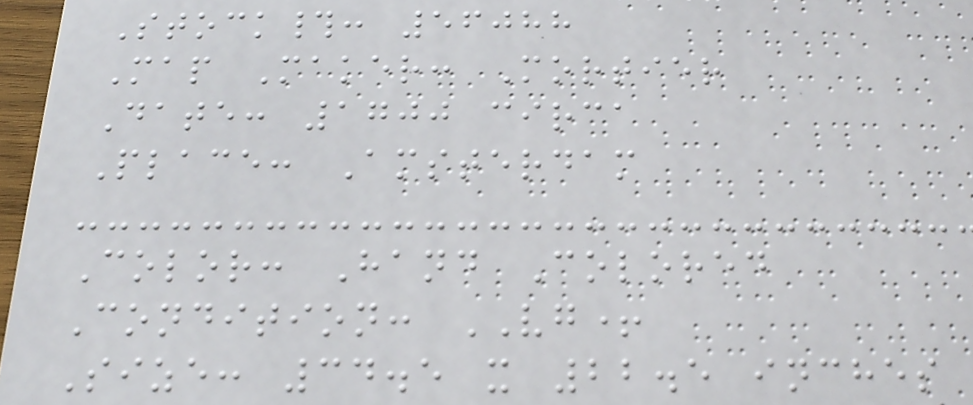Stock#: 56088
Map Maker: Mortier
Date: 1700 circa
Place: Amsterdam
Color: Hand Colored
Condition: VG+
Size: 34.5 x 22.5 inches
